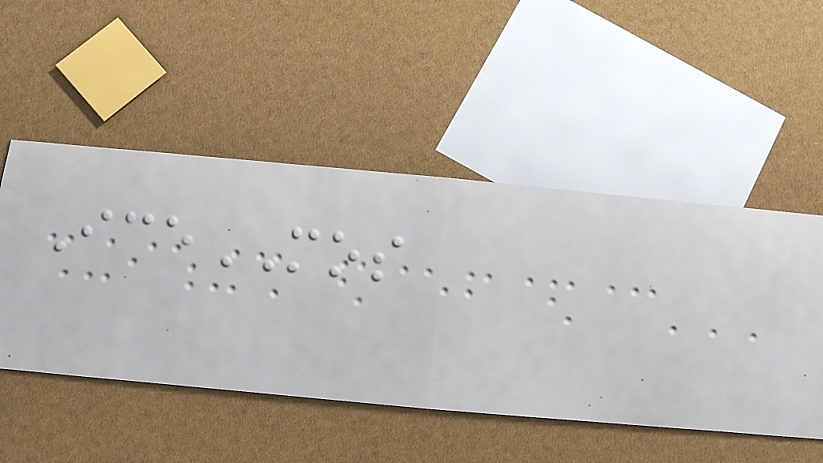IceMOS
